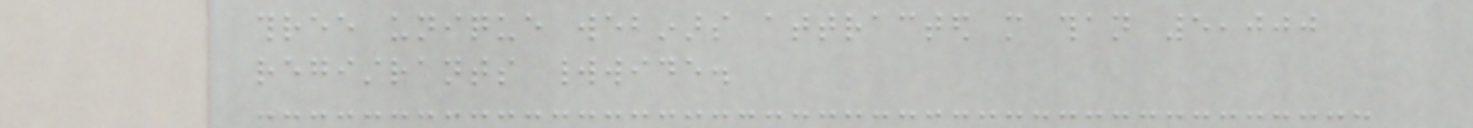three unique webinars attracted more than 5,000
registrants worldwide.
